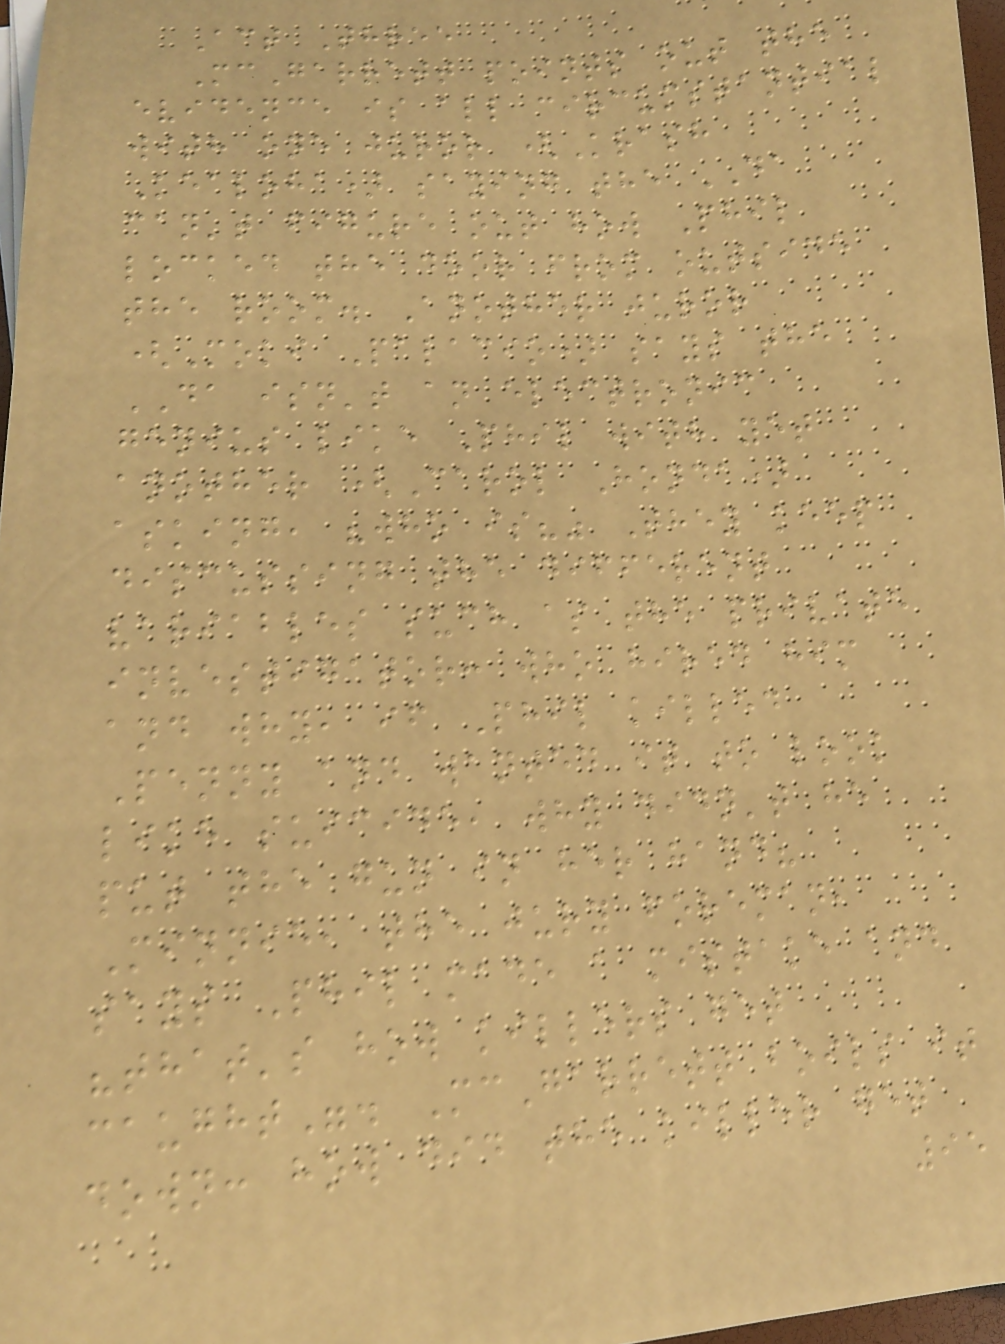Act Three
McGarrett points out the
evidence is all circumstantial
with one juror (Krash
Kealoha) saying the DA
can't figure out how Phil
locked the door from outside
the room. Another juror
(Moki Palacio) says the
DA isn't an electronic
genius like Phil with yet
another (Carol Honda)
asking, "who is?" They keep
discussing the different
variables such as the private
investigator: who hired him
and why, if Phil killed
Penny and wanted it to look
like suicide, why didn't he
put the gun in her hand?
Minnie, the jury foreman,
says Phil made a mistake and
"that's how killers get
caught". McGarrett boils it
down: how did the killer get
95
